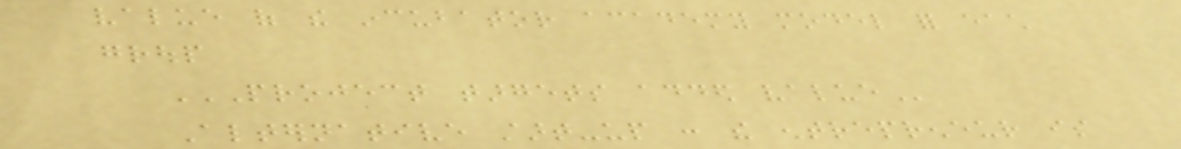value of the incubator academy model for each
group
PROJECT TARGETS ADDED VALUE
Alternative start-up : the entrepreneur is
